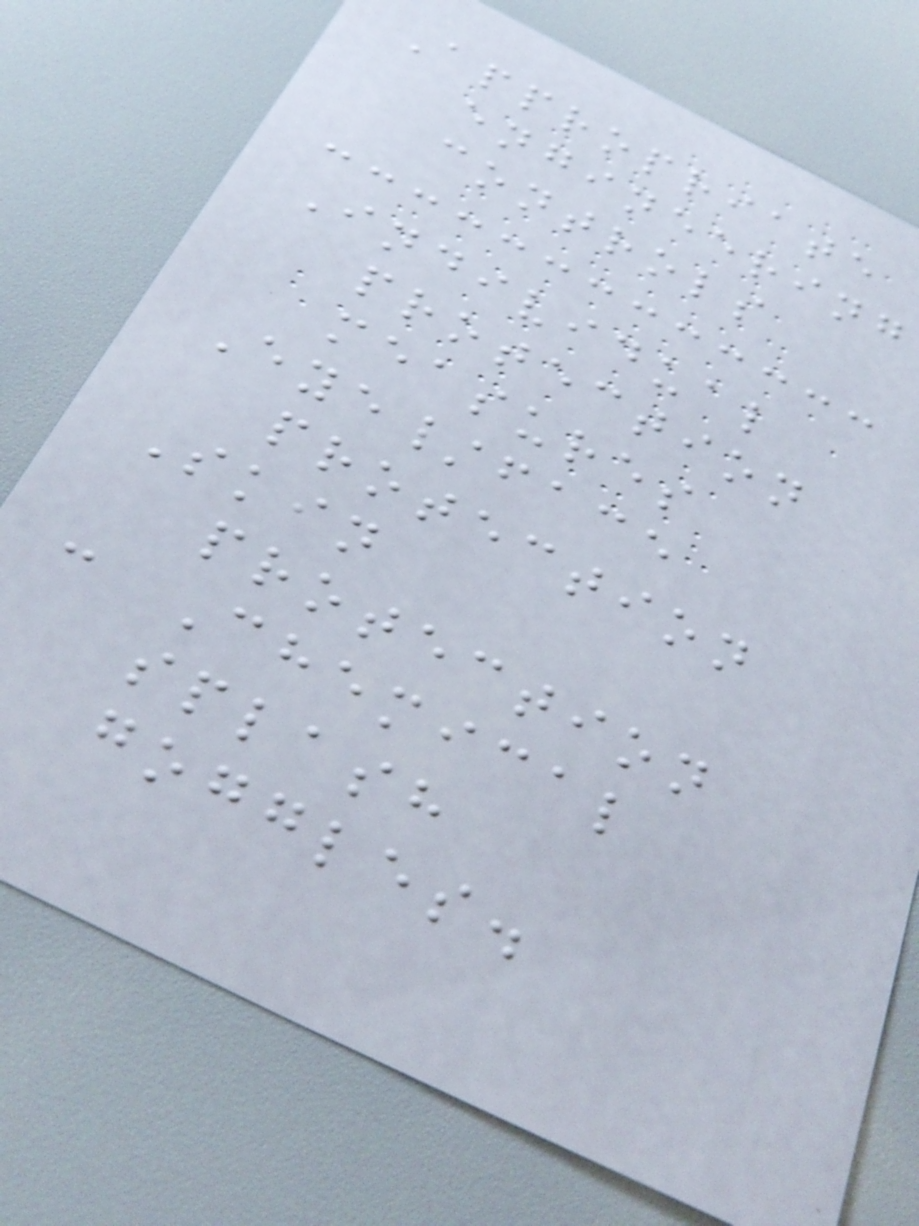Appropriate
engineering
controls
Individual
protection
measures
Eye/face
protection
Skin
protection
: Chemical
splash
goggles.
